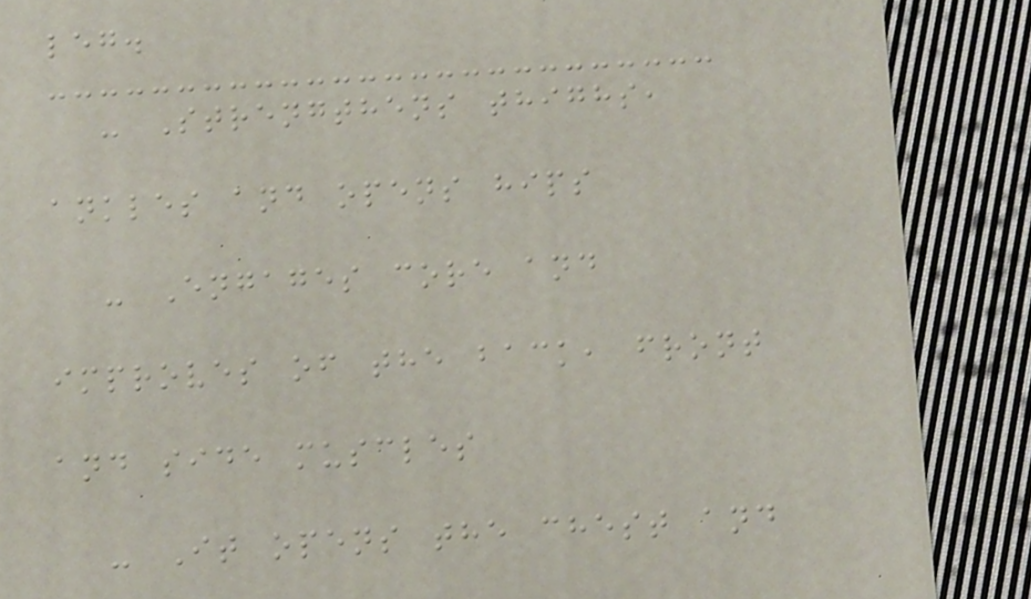leg.
- Strengthens thighs,
ankles and opens hips
- Engages core and
improves of the back, front
and side muscles
- It opens the chest and
